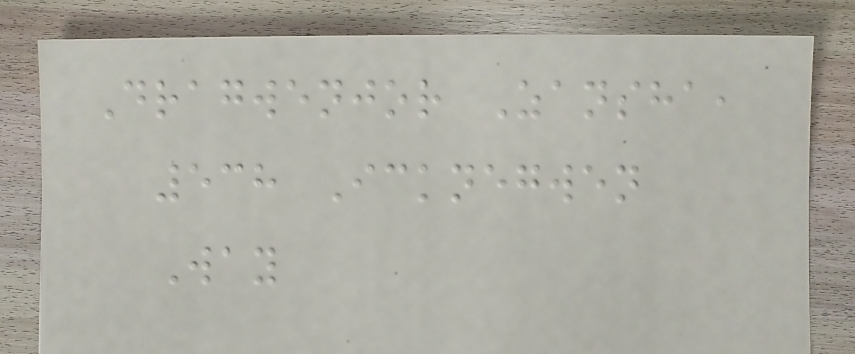Dragwenjor Zansha,
538 Icknegwen
Way
